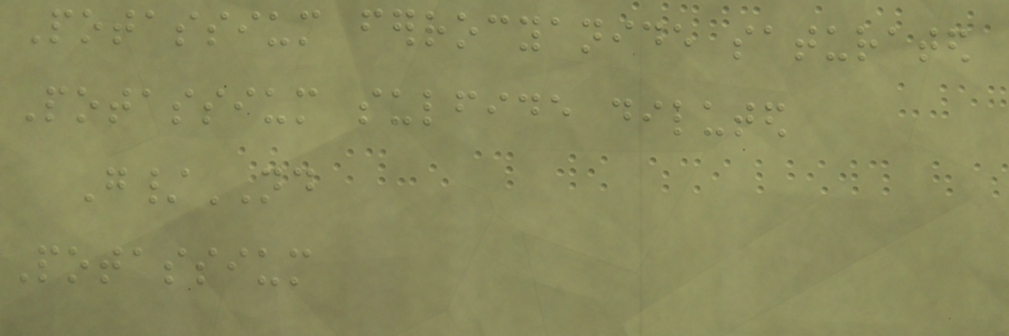Potassium ferrocyanide saturated
Potassium sulfide diluted
G/ND
Potassium
